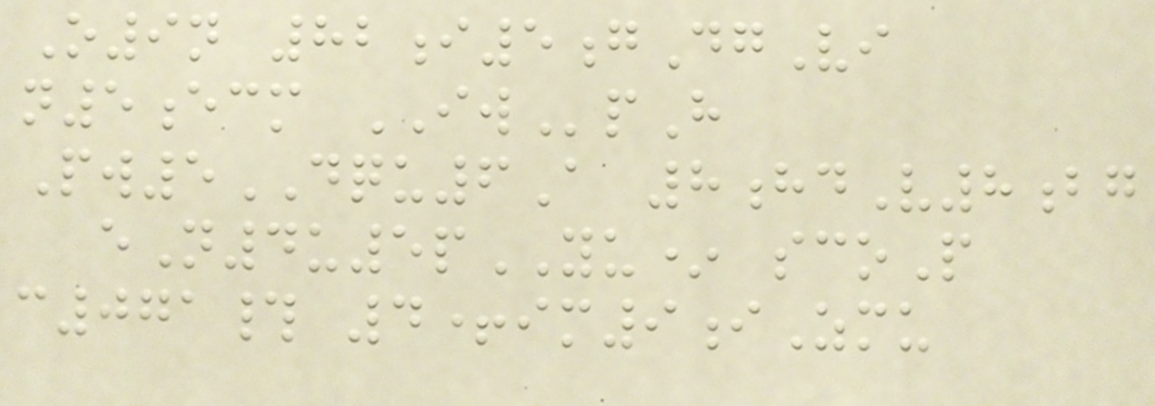O9n 82i5gDgVi
n5ecm IWpH
Pw5DQU6A 8hdV8bg
eN4u5pYU* scoP
c071# 4+im9iZmu
